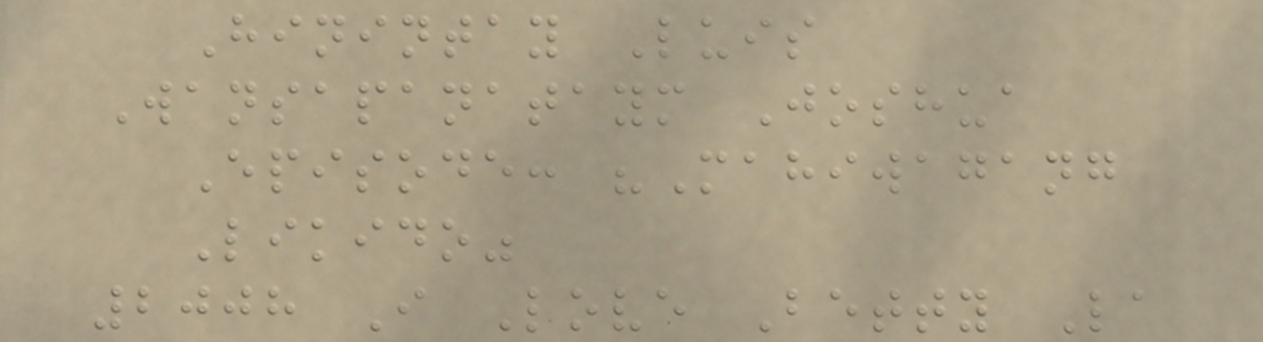Hinintay Luis
Wansapanataym Joshua
Episode: "Mahiwagang
Likido"
2008 I Love Betty La
